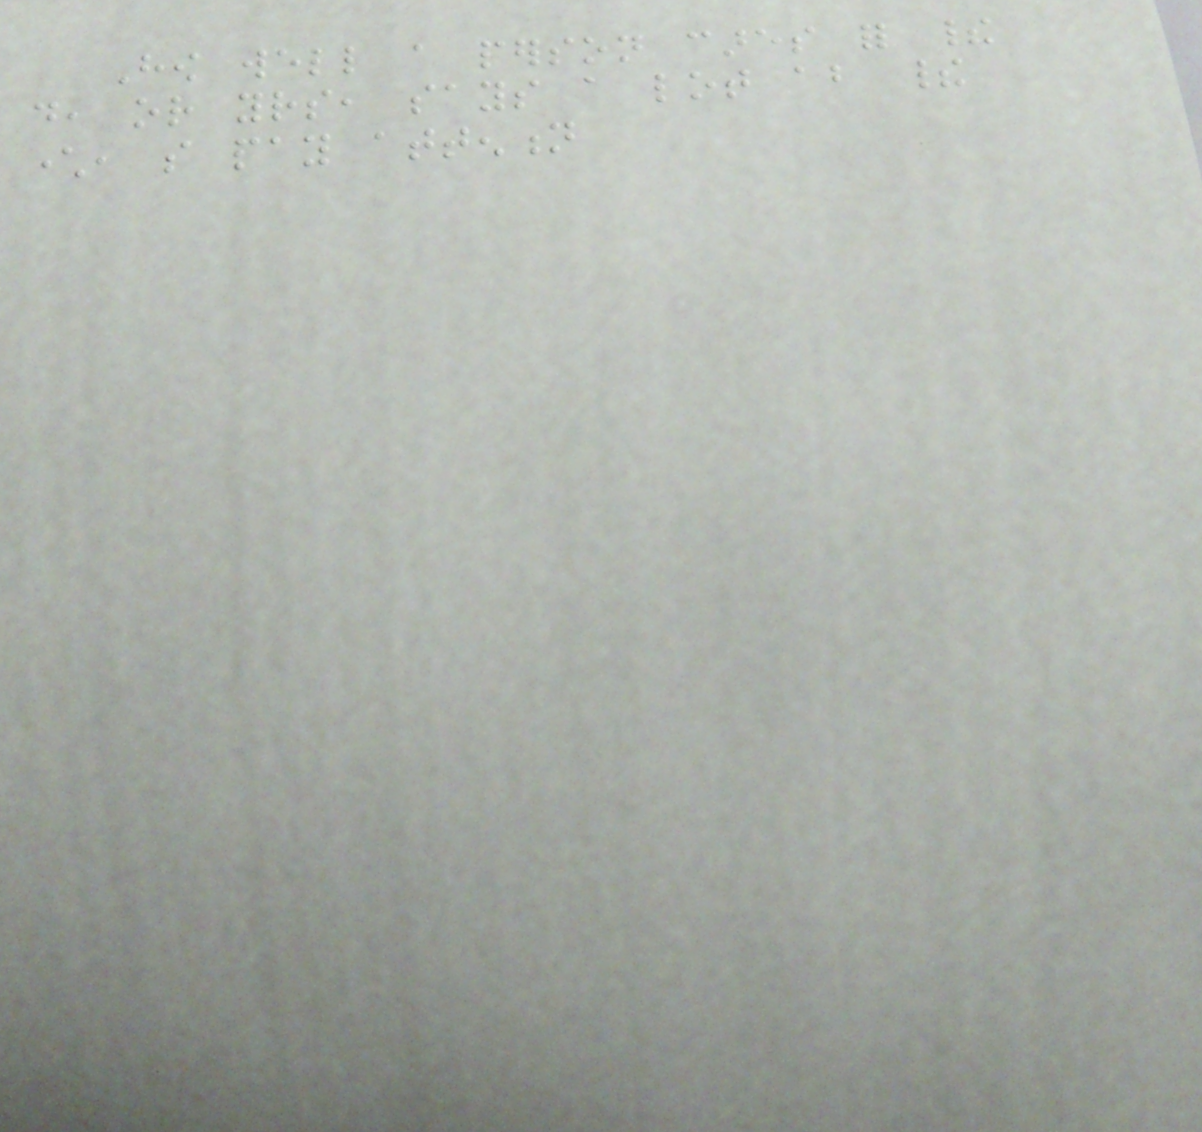How well a person cares for their
do, or yours, says a lot about their
character, so pay attention
